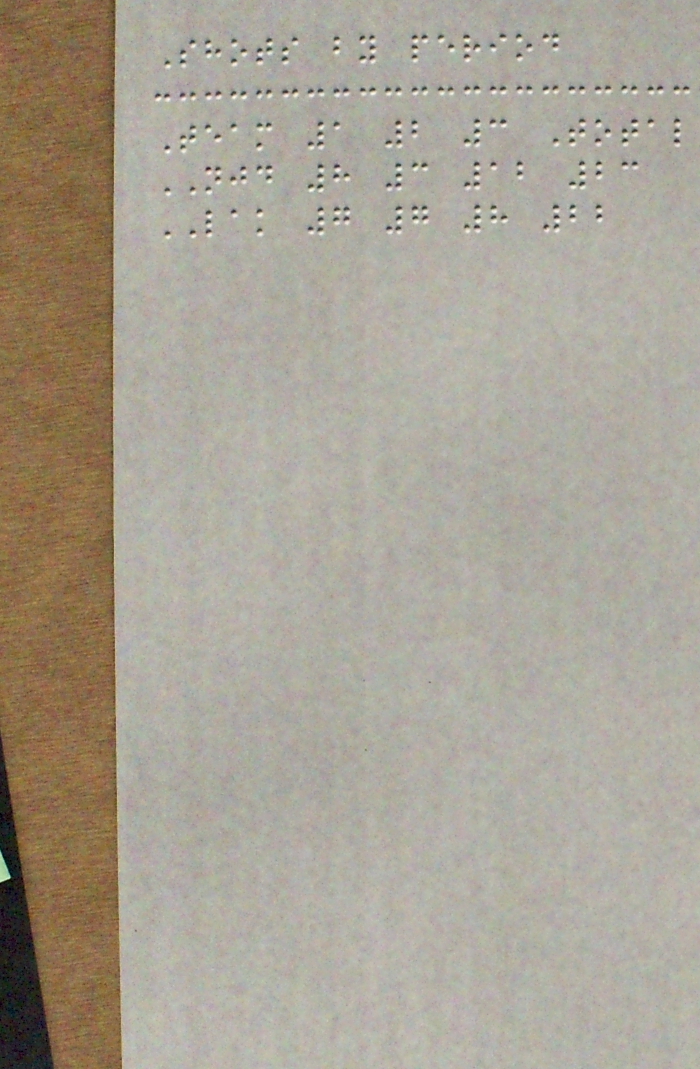Shots by period
Team 1 2 3 Total
NJD 8 3 12 23
LAK 7 7 8 22
